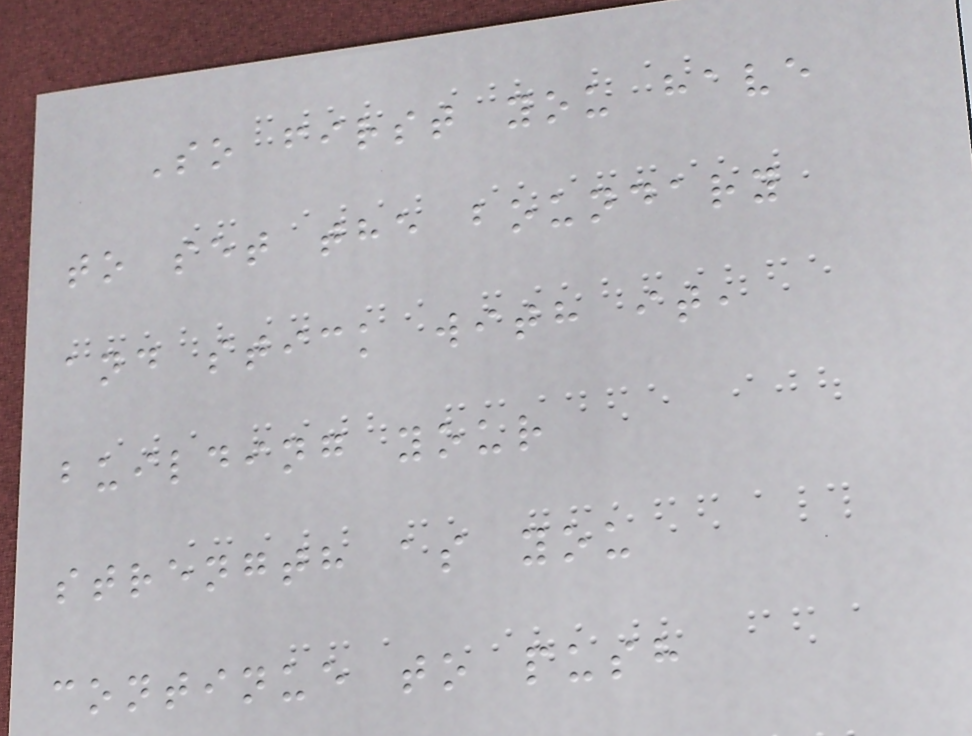So first you have
to set the boundary
and stick with it,
building your
strength as you
continue to push
